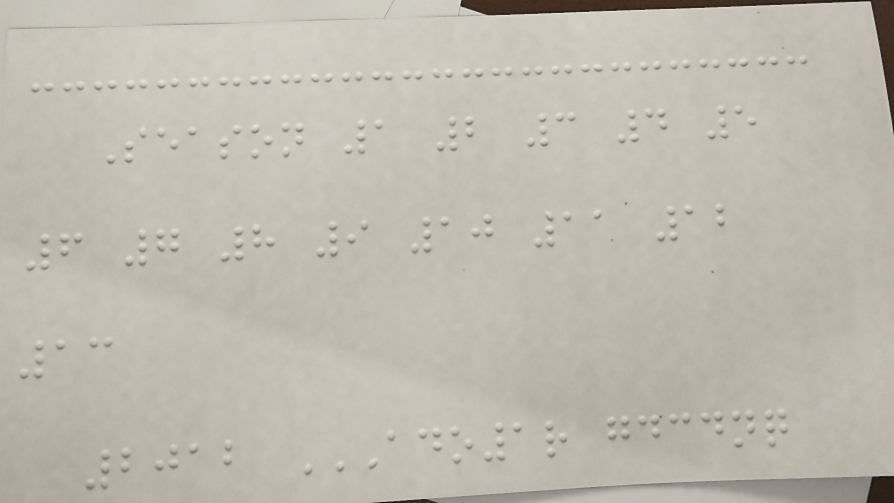Season 1 2 3 4 5
6 7 8 9 10 11 12
13
2012 ADO1R GDCDNQ
